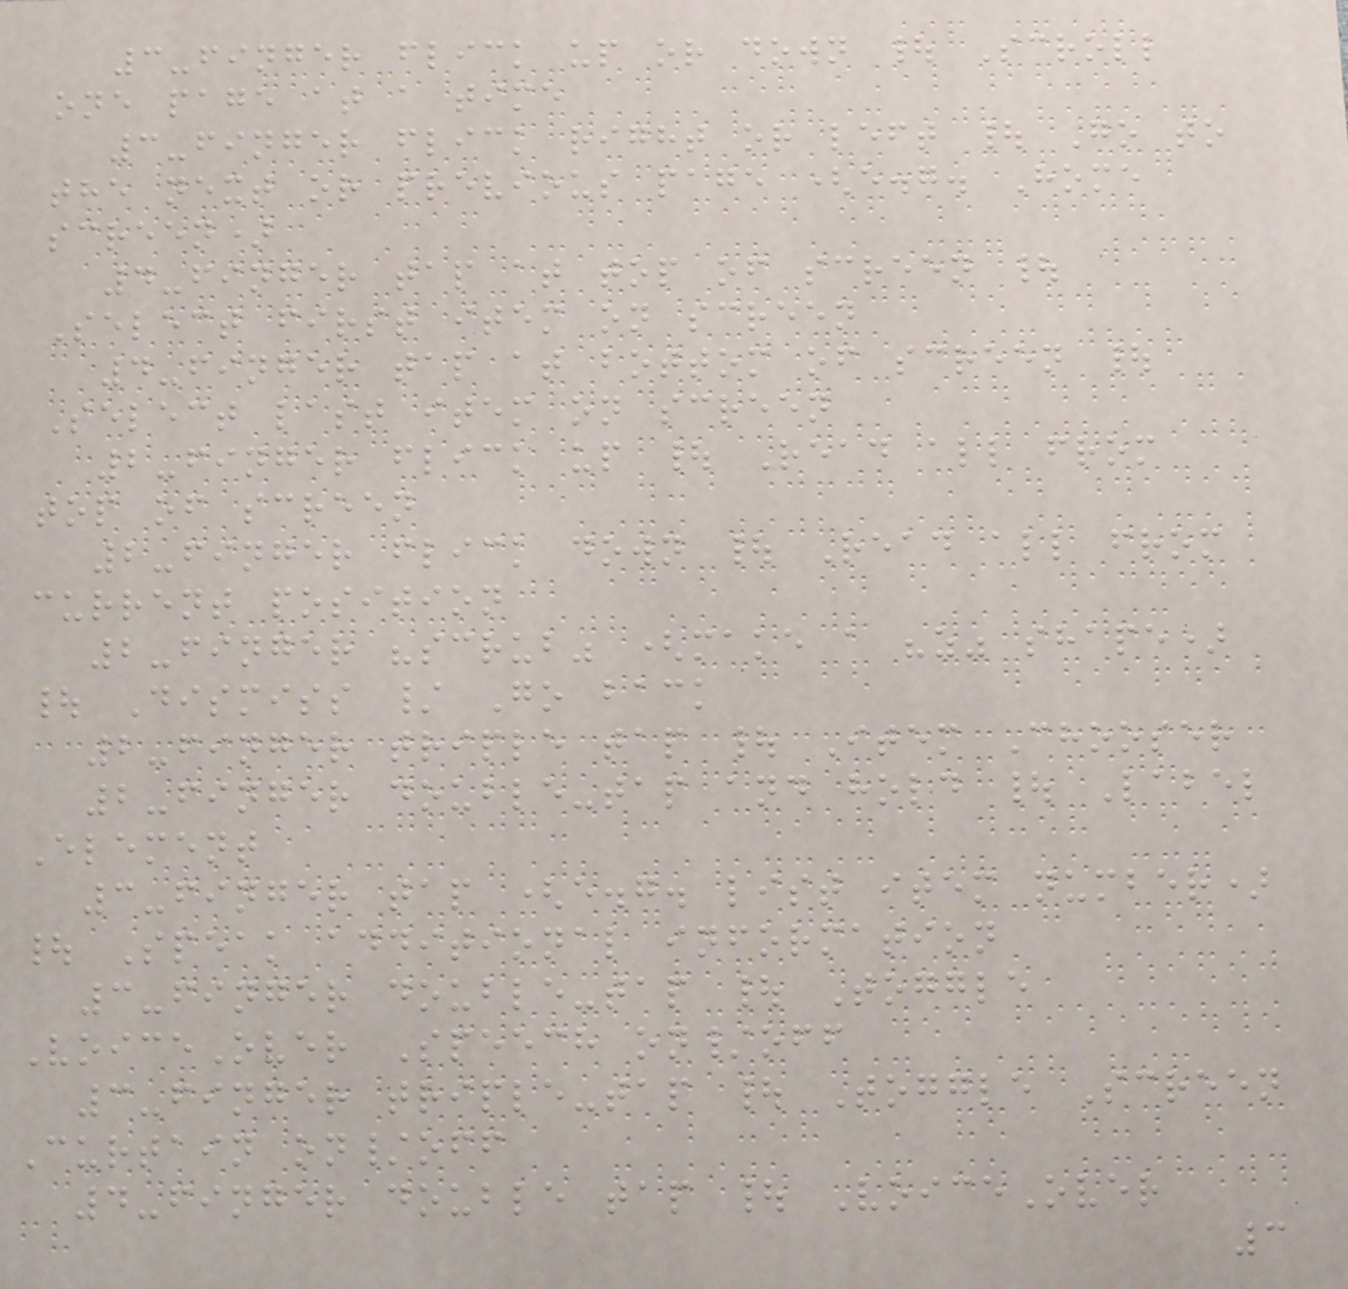3-finger flick up or down | Scroll
one page at a time
3-finger flick right or left | Go to
the next or previous page (e.g. Home
screen)
4-finger tap at top of screen |
Select first item on screen
4-finger tap at bottom of screen |
Select last item on screen
2-finger flick up | Read all from
top of screen
2-finger flick down | Read all from
current position
2-finger "scrub" (make a "z" shape)
| Dismiss / Go back
2-finger triple tap | Item Chooser
2-finger double-tap and hold | Label
Element
3-finger tap (e.g. list item number)
| Speak additional information
3-finger double-tap | Toggle
VoiceOver Speech on/off
3-finger triple-tap | Toggle Screen
Curtain on/off
4-finger double tap | VoiceOver
3
